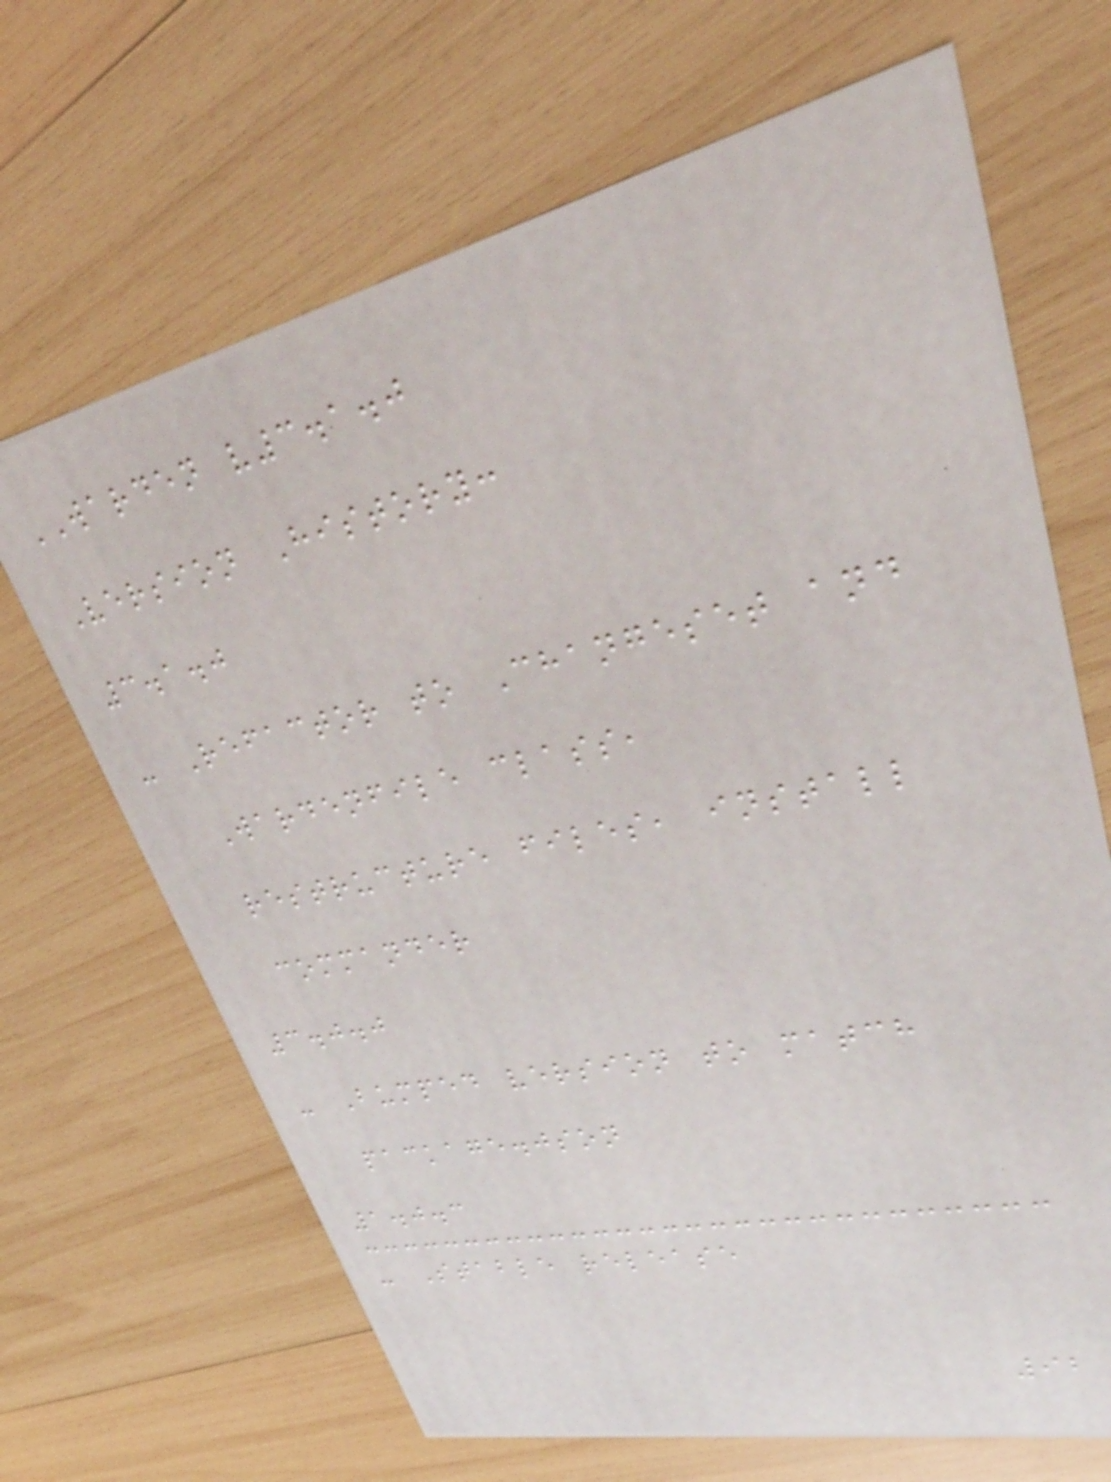WARDEN v3.1.0
Version History:
3.1.0
- Refactor to Changeset and
Wardenfile class,
restructure files, install
commander
3.0.0
- Bumped version to match
package.json
1.0.3
- Stable release
92
